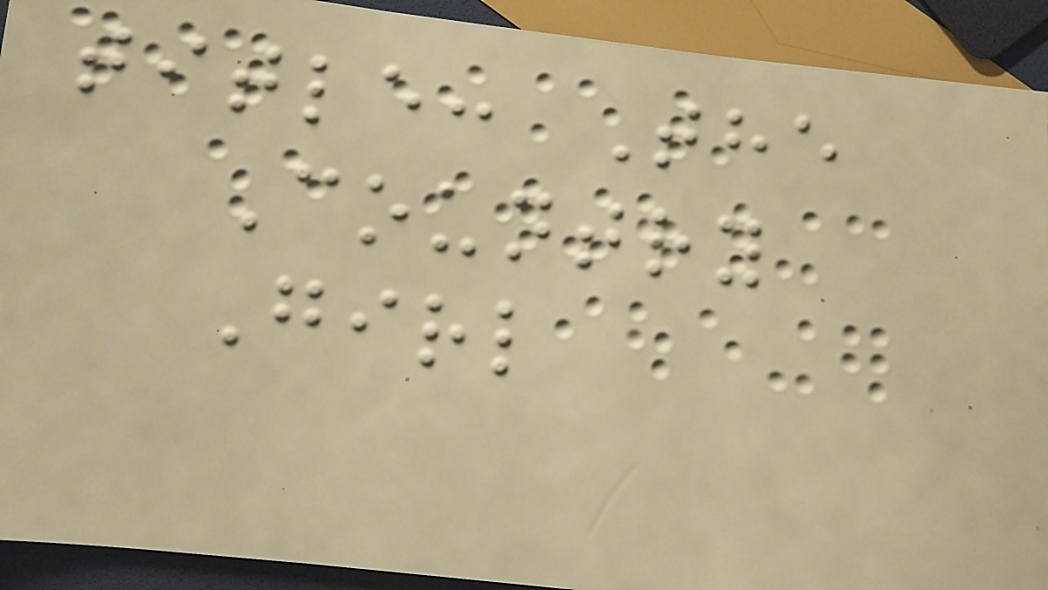title: The
Country
Girl
